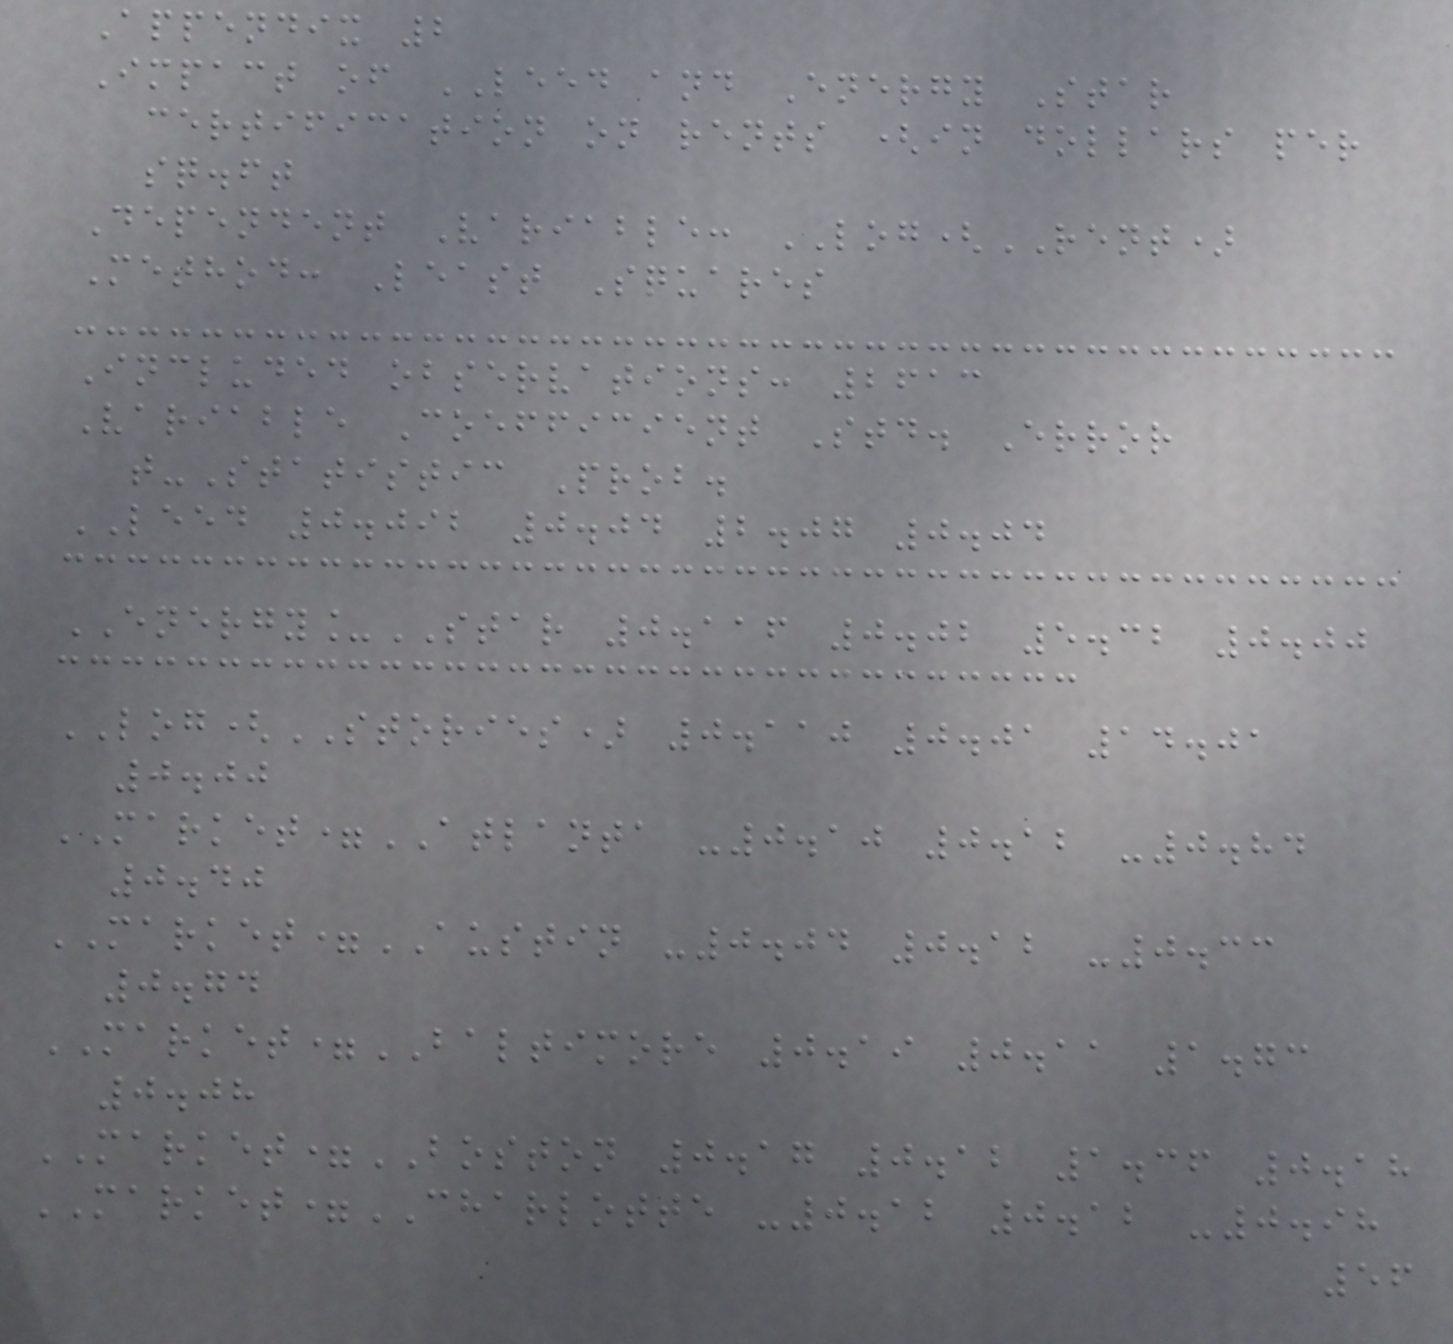Appendix 2
Impact of LEED and Energy Star
certification on rents (in dollars per
sq.ft
Dependent Variable: LOG(RENT)
Method: Least Squares
Included observations: 2613
Variable Coefficient Std. Error
t-Statistic Prob.
LEED 0.092 0.04 2.07 0.04
ENERGY_STAR 0.116 0.02 5.32 0.00
LOG(STORIES) 0.110 0.01 14.01
0.00
MARKET=ATLANTA -0.10 0.12 -0.84
0.40
MARKET=AUSTIN -0.04 0.12 -0.33
0.74
MARKET=BALTIMORE 0.19 0.11 1.73
0.08
MARKET=BOSTON 0.17 0.12 1.36 0.18
MARKET=CHARLOTTE -0.12 0.12 -0.98
56
